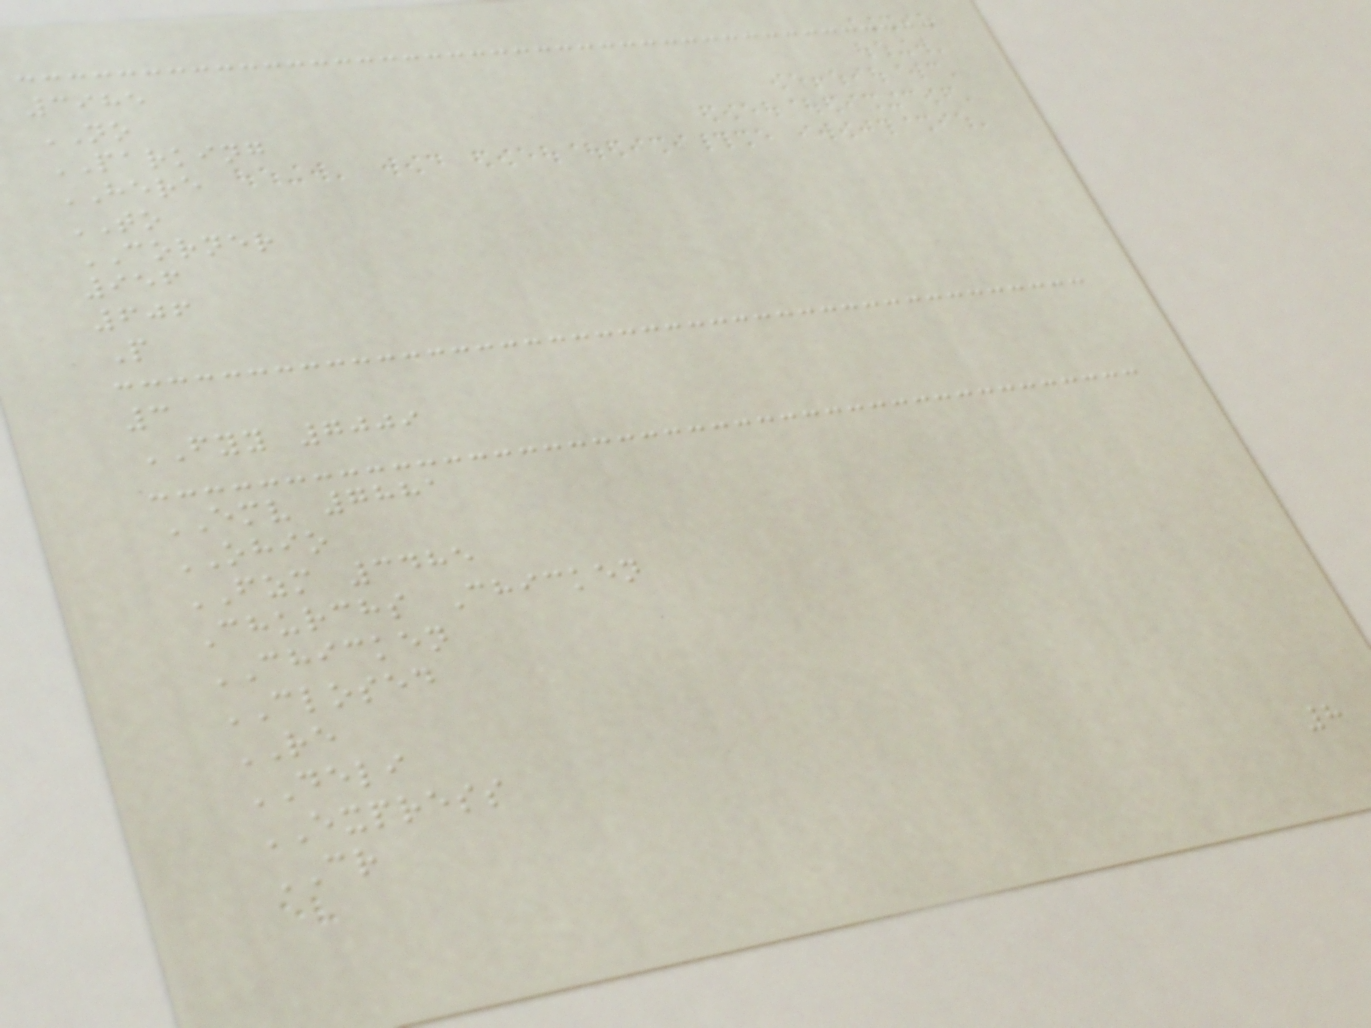3985
NO
PARKING
HERE
TO
CORNER
956
606
P
3
FYY 7009
EMV 7881
OHIO
FZM 3485
Churchs Chicken
CHICKEN
CLOSED
RE
DELI
EXPRESS
CR
8
